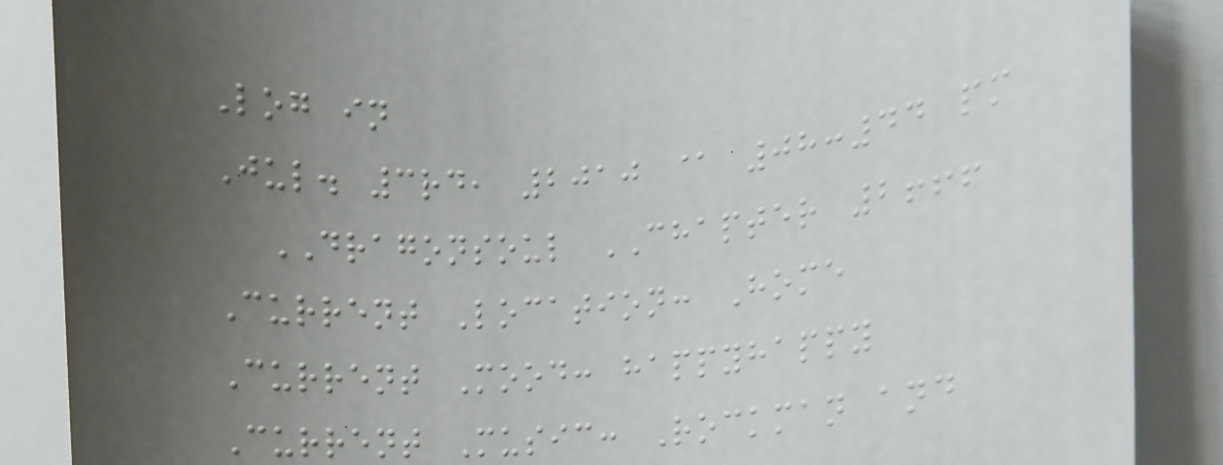Log in
Jul. 3rd, 2010 @ 08:44 pm
DRAGONSOUL CHAPTER 2!!!
Current Location: Home
Current Mood: happyhappy
Current Music: Rockman and
